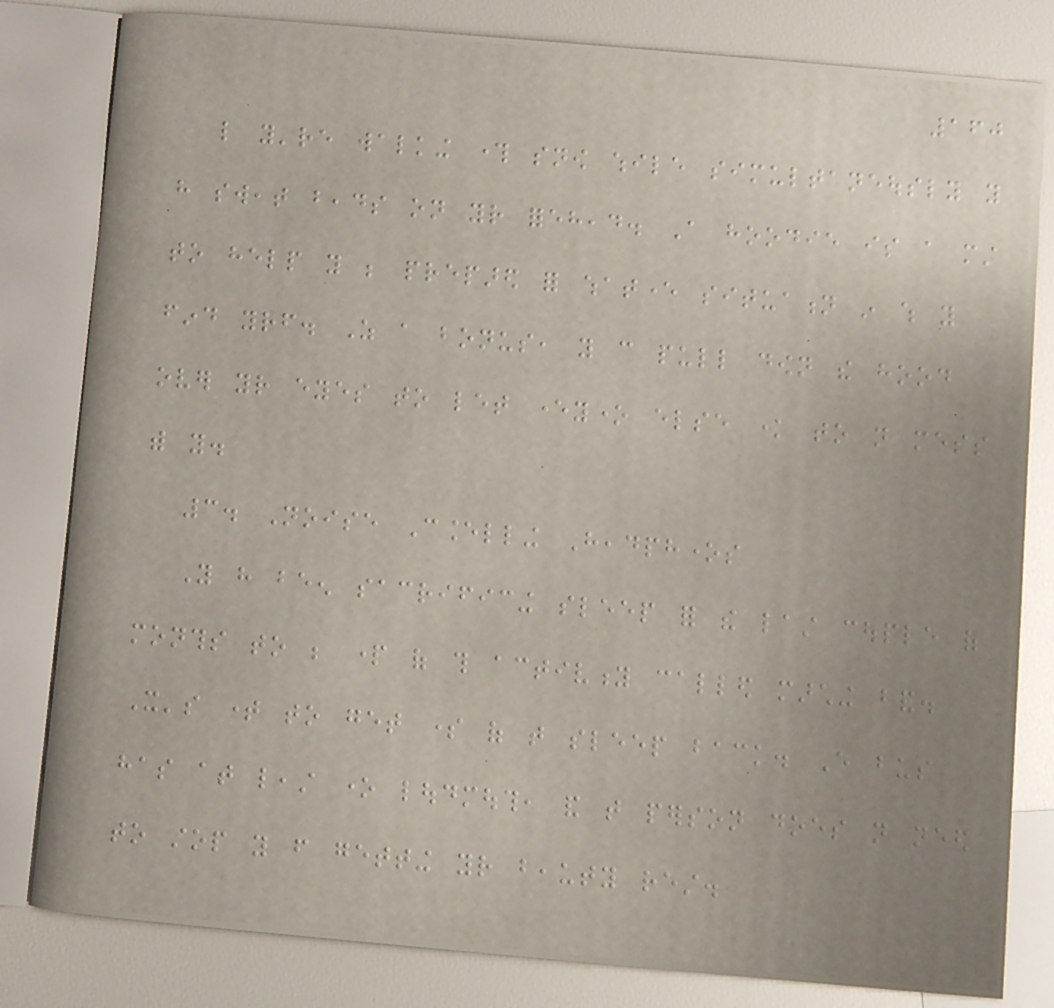160
like you're walking through snow while simultaneously you
have sweat beads on your forehead. A hoodie is a must
to help you be prepared for whatever situation in which you
find yourself. As a bonus, you can pull down the hood
over your eyes to let everyone else know to not mess
with you.
3. Noise Cancelling Headphones
You have been sacrificing sleep for the last couple of
months to be part of this activity called marching band.
It's time to get some of that sleep back. Every bus
has at least one loudmouth, and that person does not need
to stop you from getting your beauty rest.
